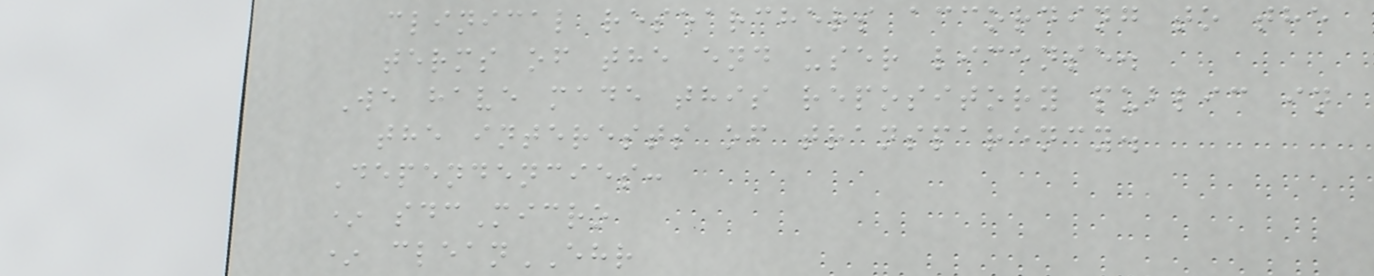clinical researchers according to the
terms of the end user license.
We have made this repository public in
the interests of transparency.
Dependencies:
* sdcMicro
* cleanEHR
